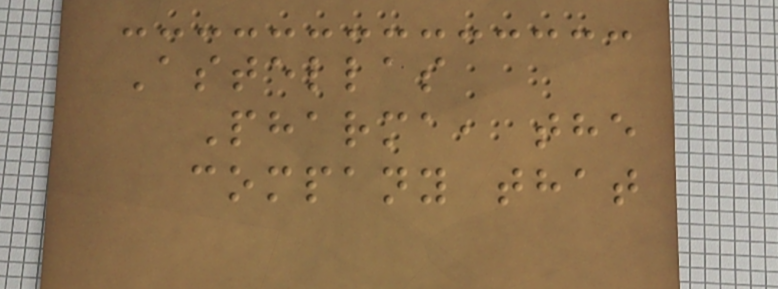Astellas
Pharma, the
company that
